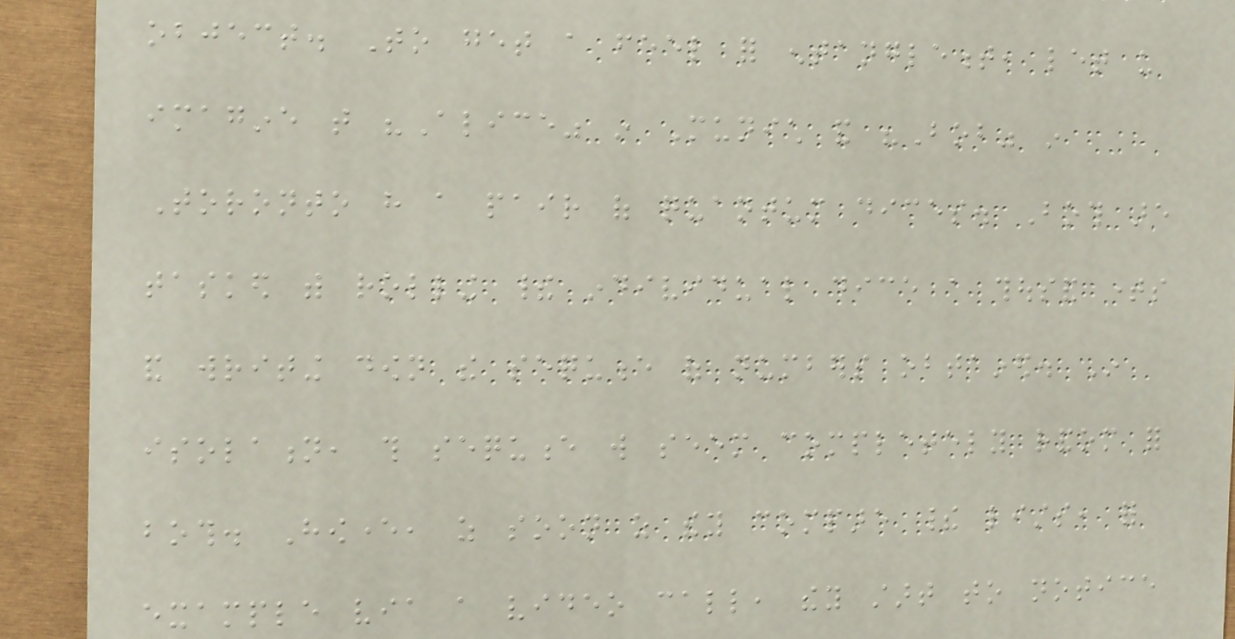object. To get a feel for entanglement, let us
imagine that "Alice" in Munich and "Bob" in
Toronto have a pair of quantum dices. Both are
tasked with rolling their individual dice a thousand times
and writing down the sequence of numbers obtained. In
isolation, this sequence will seem completely random for
both. However, as soon as they compare their lists, for
example via a video call, they start to notice
